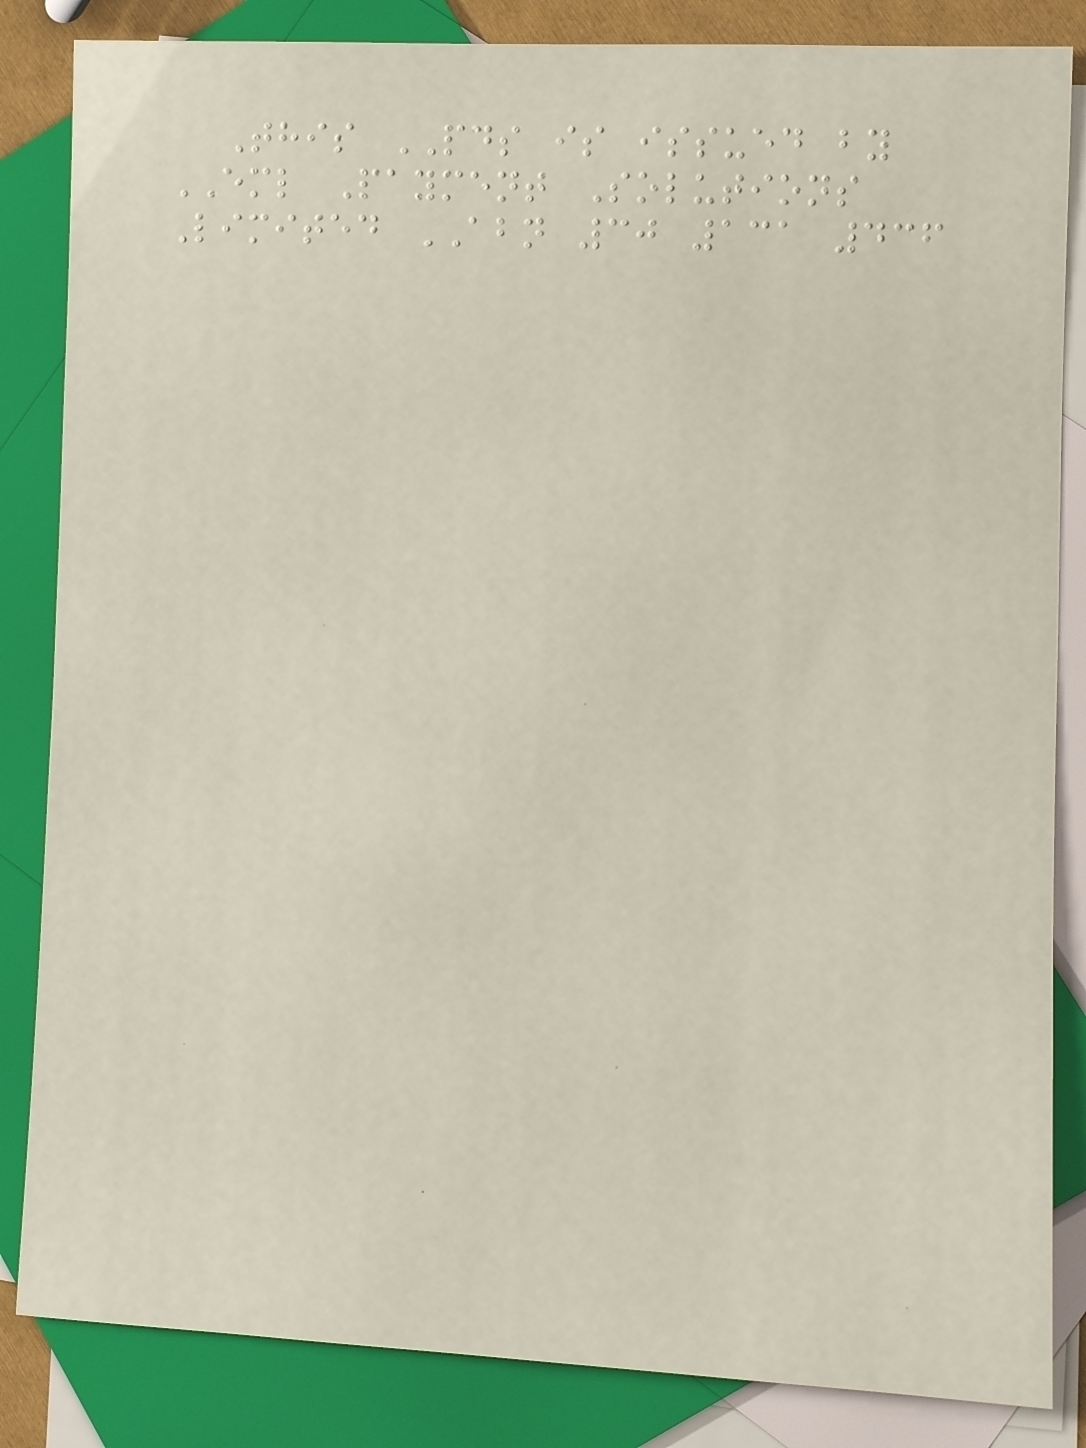This PDS is issued by
EML Payment Solutions
Limited ABN 30 131 436
